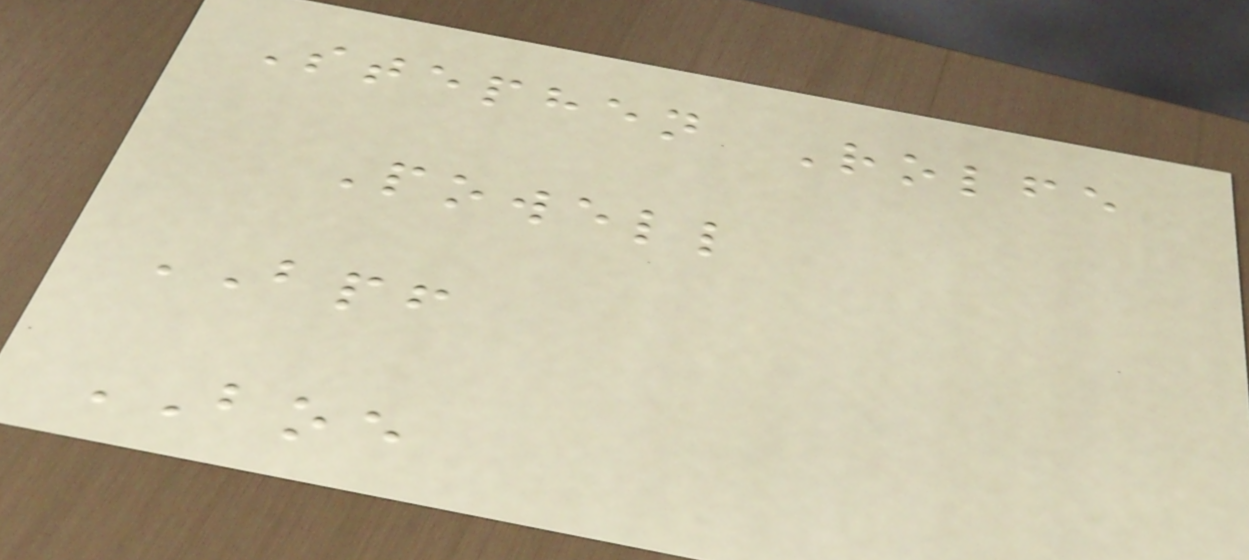Stephen Rolfe
Powell
BPF
BOE
